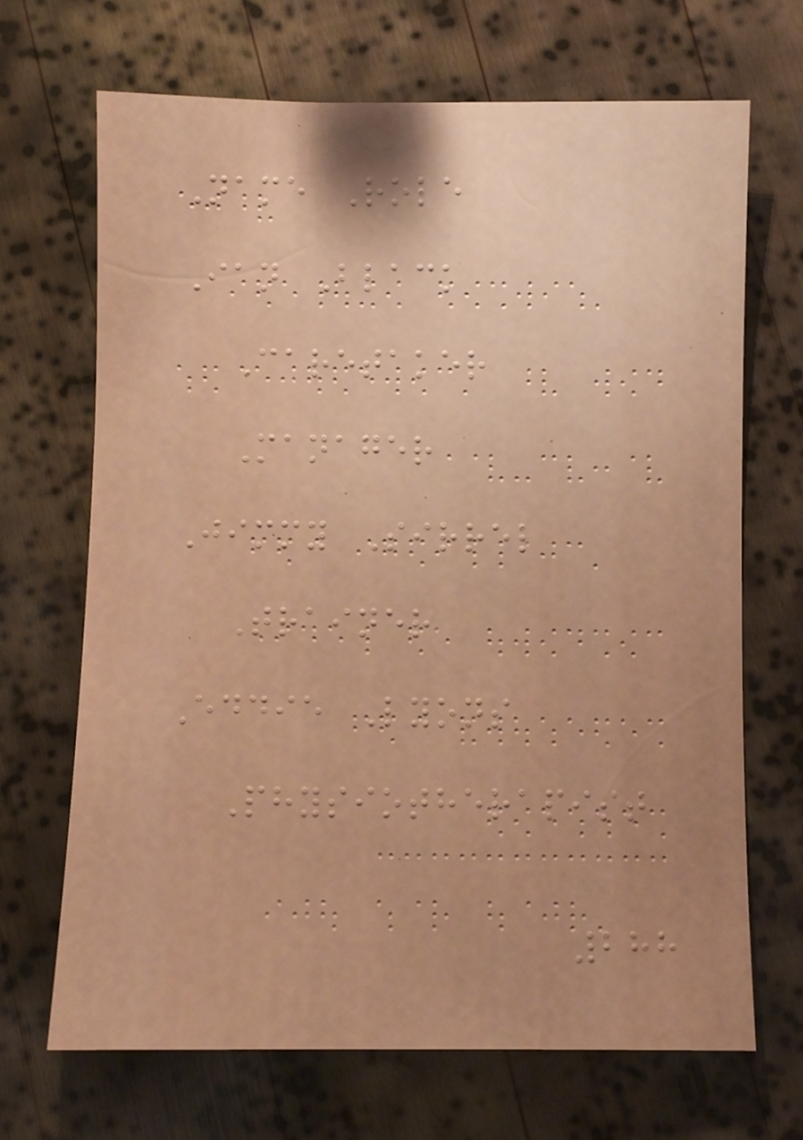Name Role
Ian Black
Caretaker
Manager
Jimmy Sirrel
Trainer
Eddie Lyons
Physiotherapist
288
